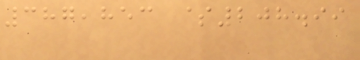387,853 $208.99
